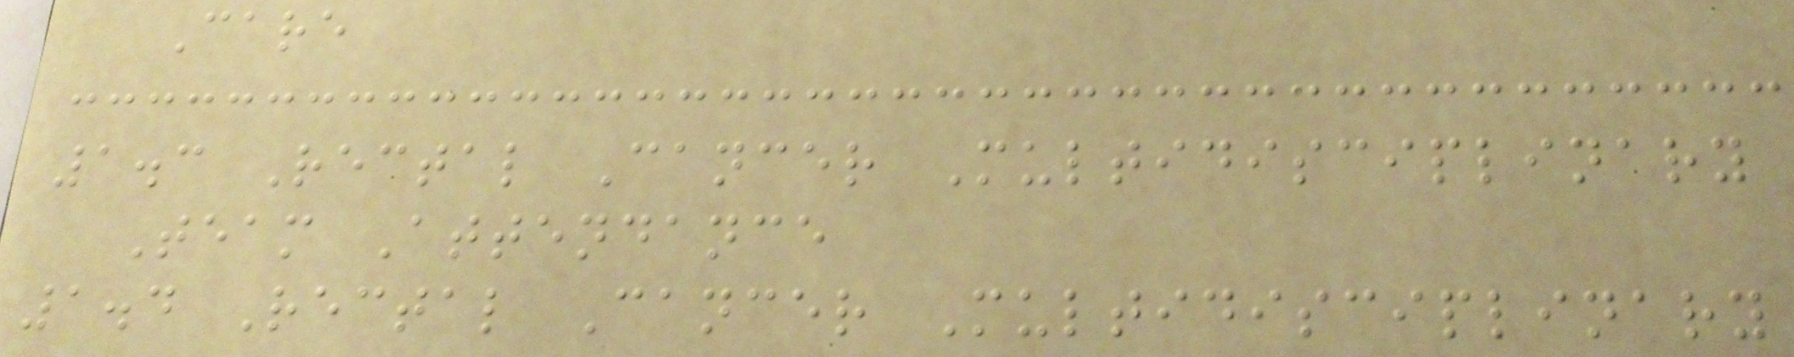Care
1.3 Rectal Cancer Multidisciplinary
Team Attendance
1.4 Rectal Cancer Multidisciplinary
